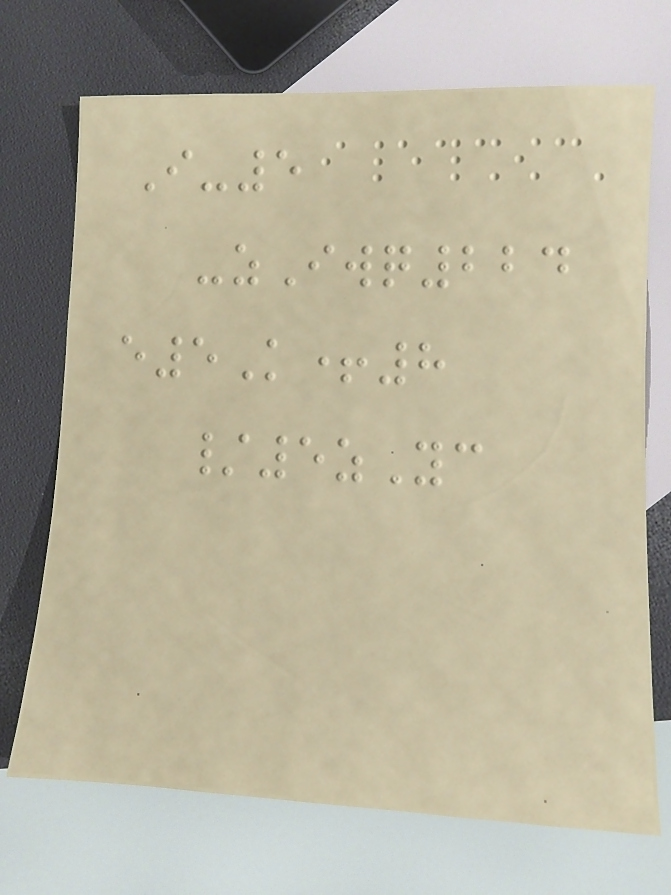I-5
-zIwq224
e5K+8
/5zYc
